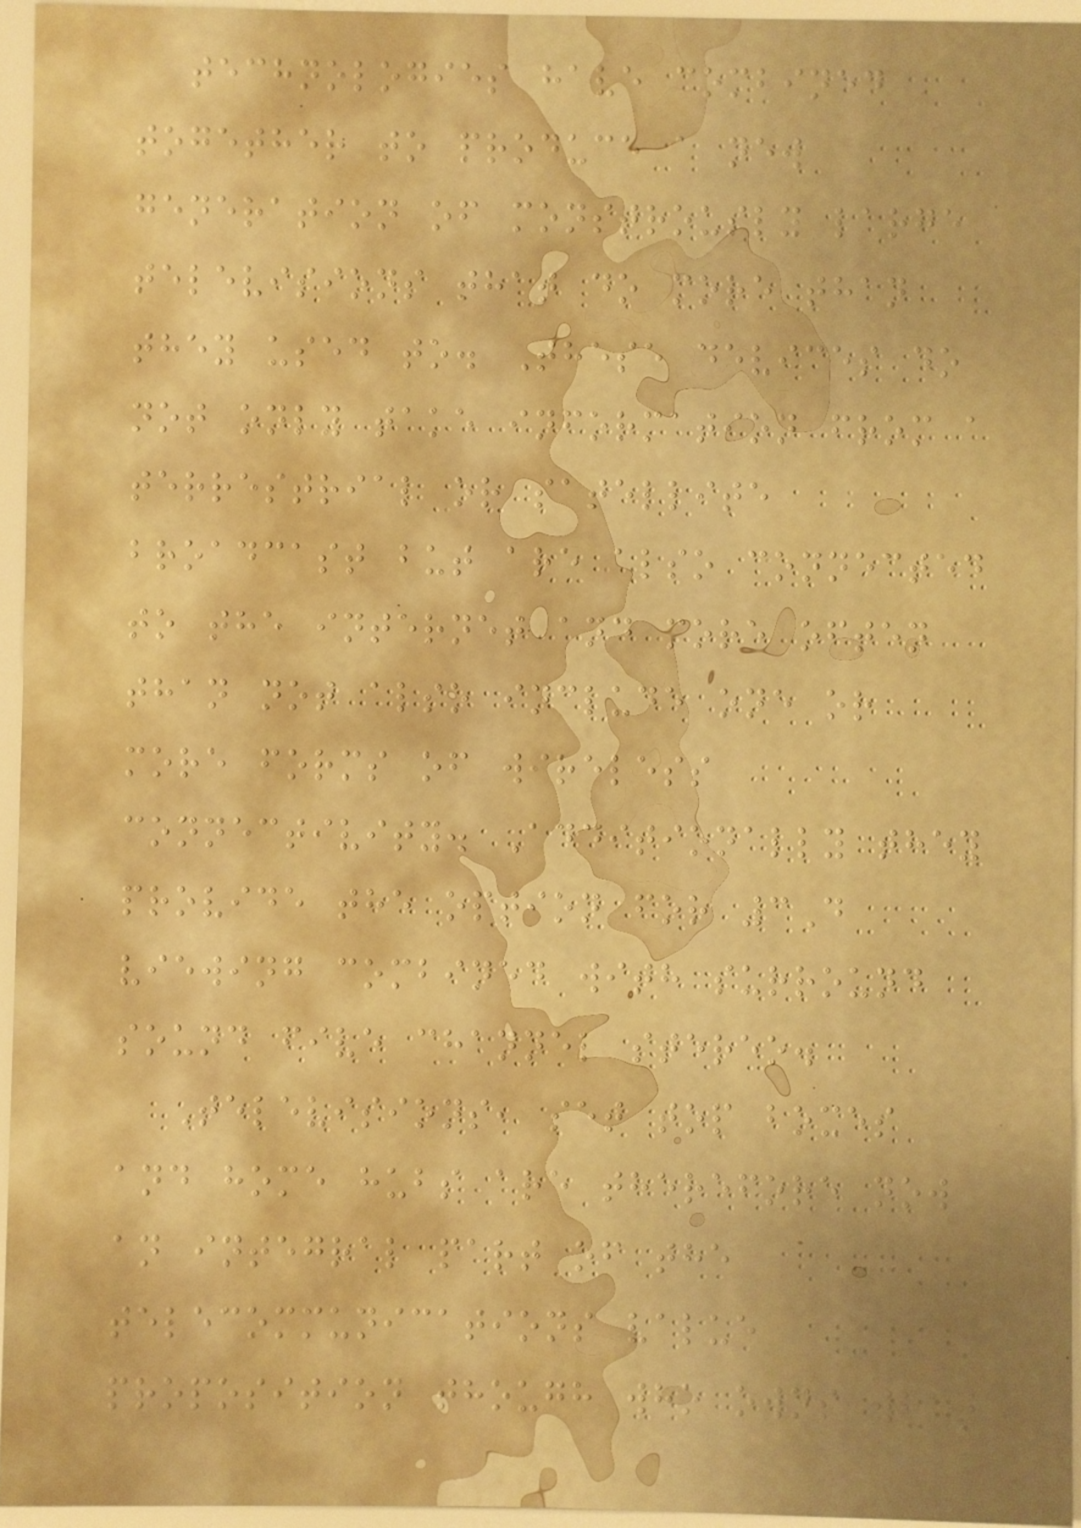technologies have combined
together to produce a new
generation of monstrously large
televisions that do more than
they used to. These devices do
not only take information from a
terrestrial or satellite
broadcast but are also connected
to the internet and more often
than not also include one or
more forms of wireless
connectivity. Additionally they
provide the option for 3D
viewing combined with surround
sound five channel stereo.
Televisions, set top boxes
and home hubs are therefore now
an integral part of the
telecommunications value
proposition though who owns what
